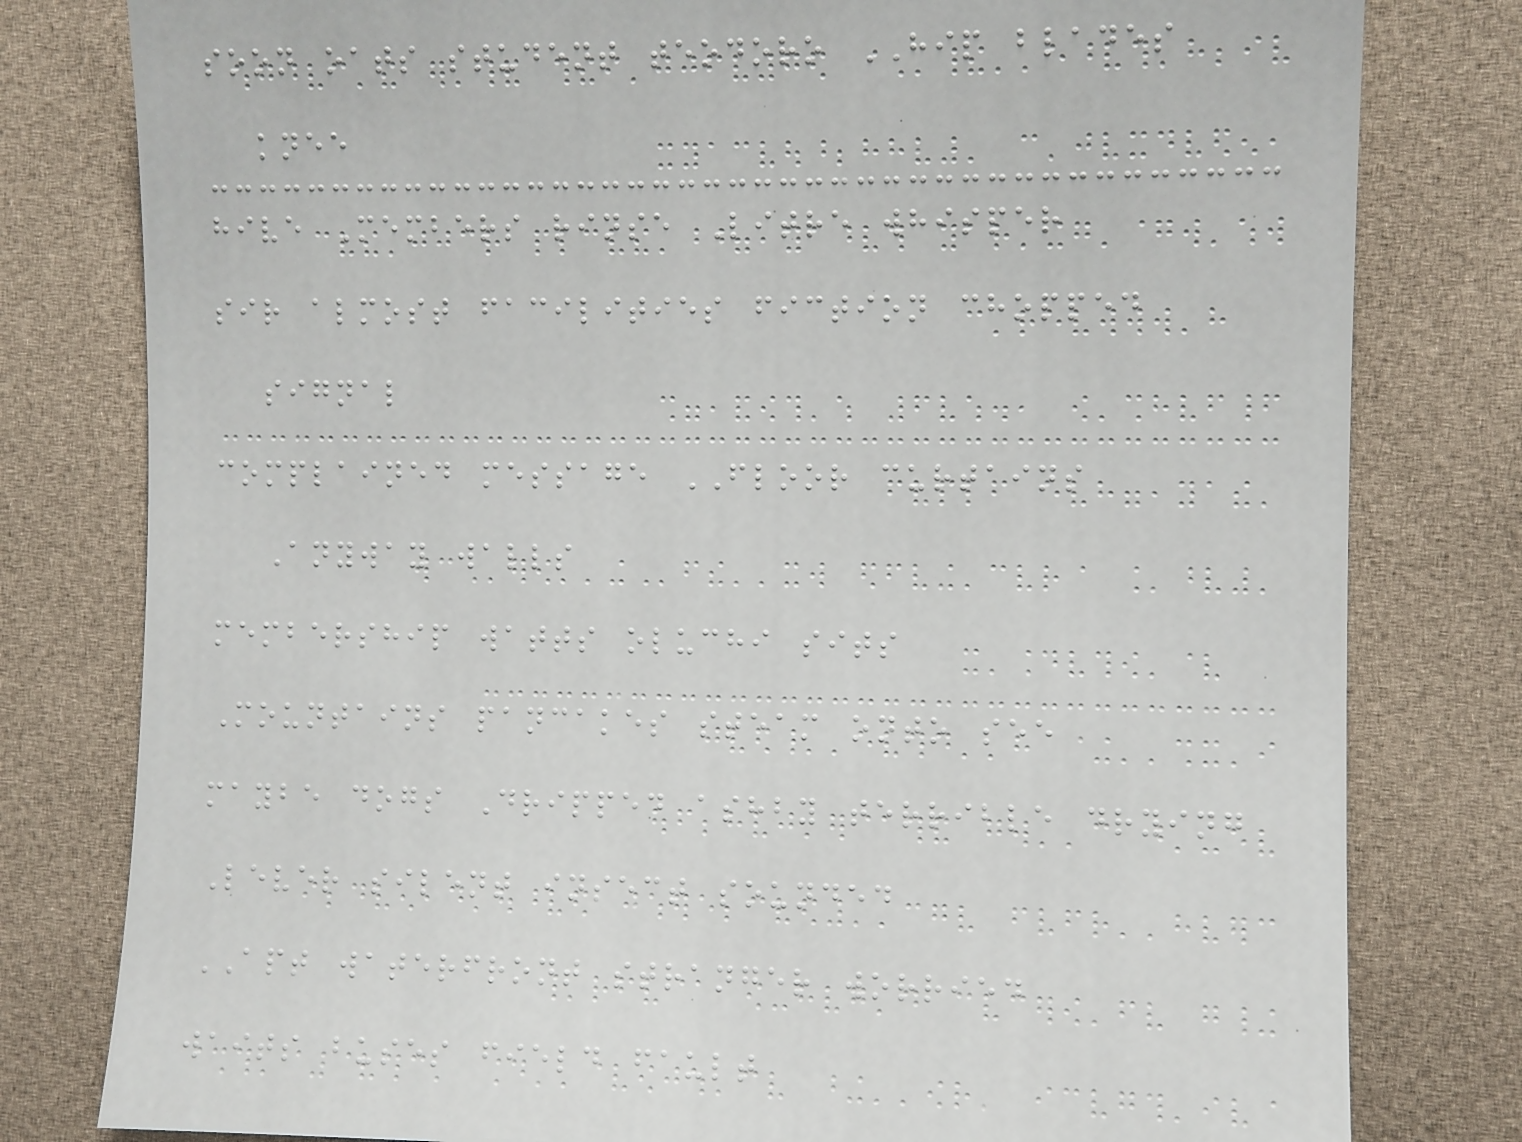soon oats student teodoro HIP blades
knee
hive Members rinse Litre whisper
sir almost facilities fiction chopped
signal
complained message FLOOR curtains
Anyway walls
membership watts oluchi sits
Mountains pancakes steam onto see
maybe dogs Dripped ashby terrible drying
Lever silent insect sounded
APT waterfront stranger worried
waits buses field fault
